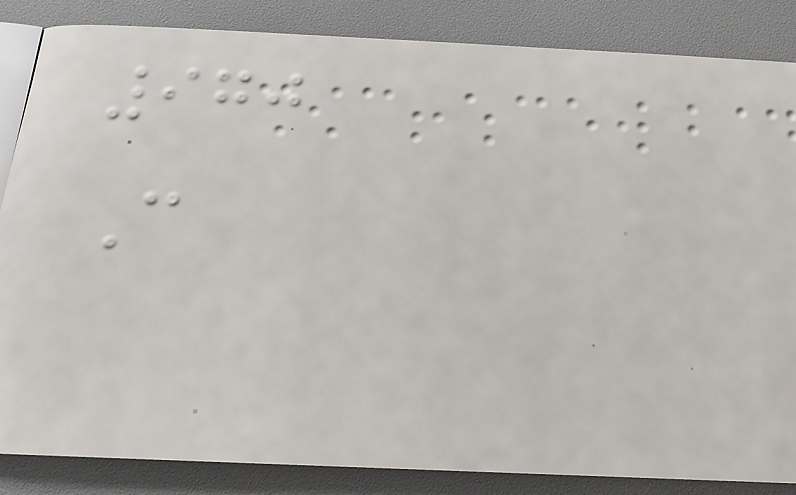970
C
